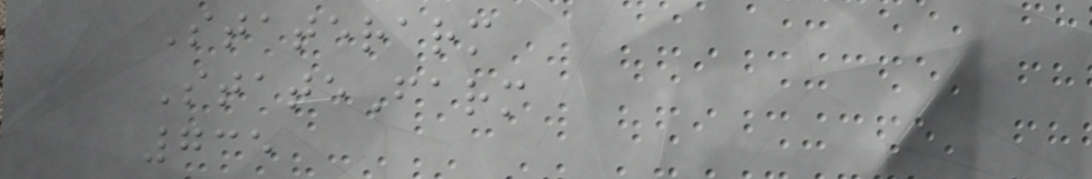Staterarm
StateFarm
735
